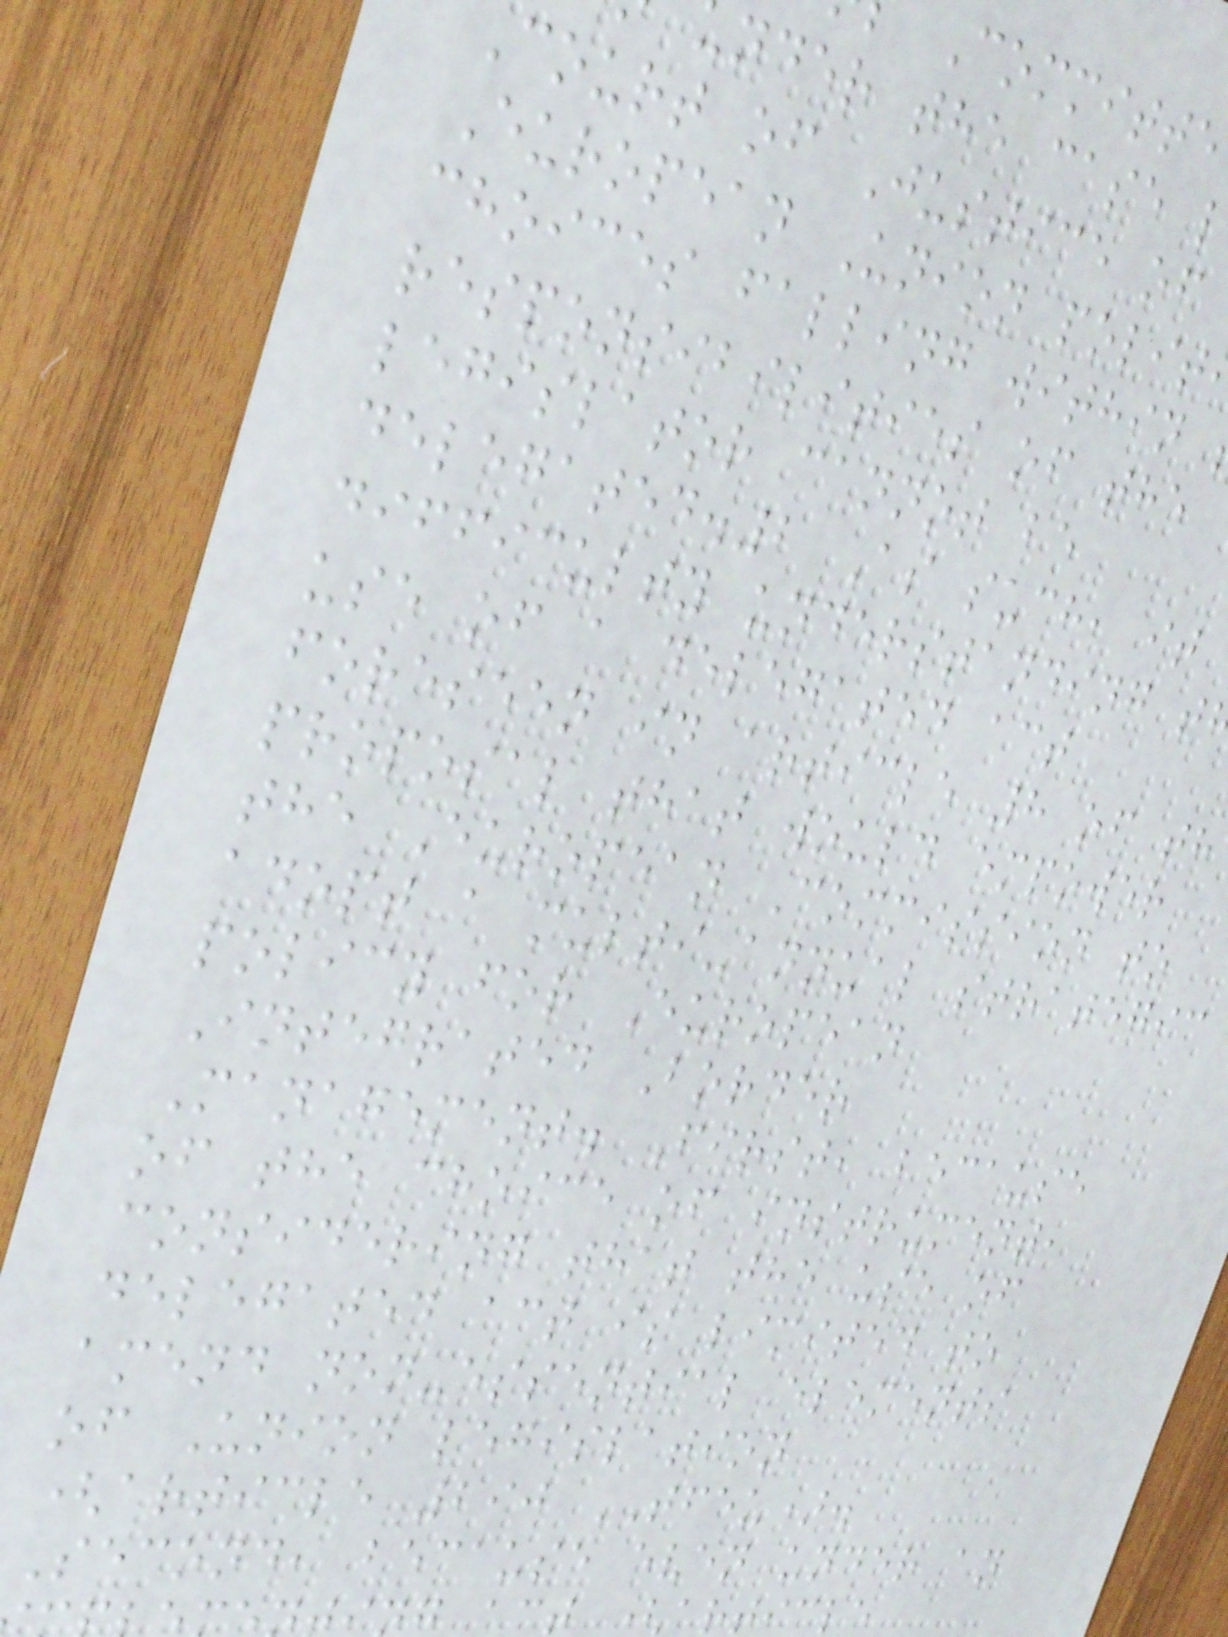Committe
nder the case
court of Justice of
European Union polit
choices falling within
responsibilities of the
legislator cannot be
delegated.2 As such, it
difficulty understanding t
use of a delegated act
foreseen in article 8 of th
proposal that would empower
the European Commission to
adopt a multi-annual strategic
policy for European
Integrated Border
Management. First, because
of the choice of instrument,
considering that the use of
delegated act is limited to
amend non-essential elements
of Union legislation
(article 290 TFEU).
Second, because even under an
(article
